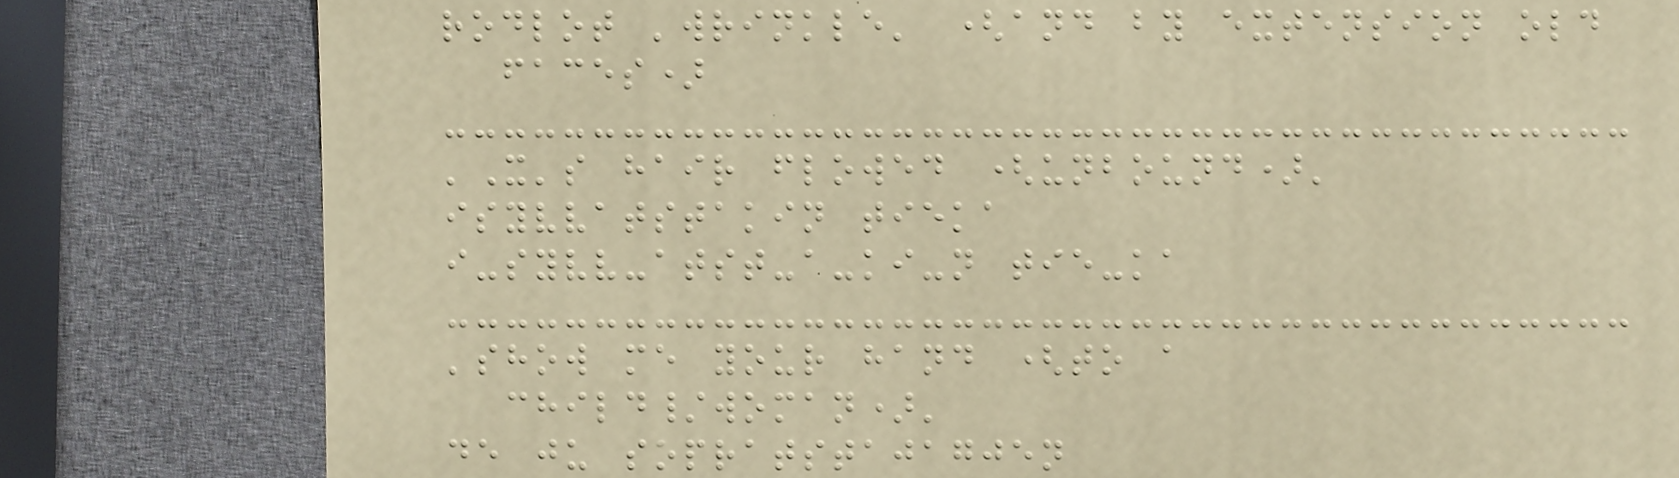rodlot 'wrinkle' (and by extension old
faces)
'X's hair flowed (unbound)'
isyvvatstakin tieka
i-syvv-atst-a-ki-n tie-ka
'show me your hand (to a
child/woman)'
de ju sopratstajagjen
